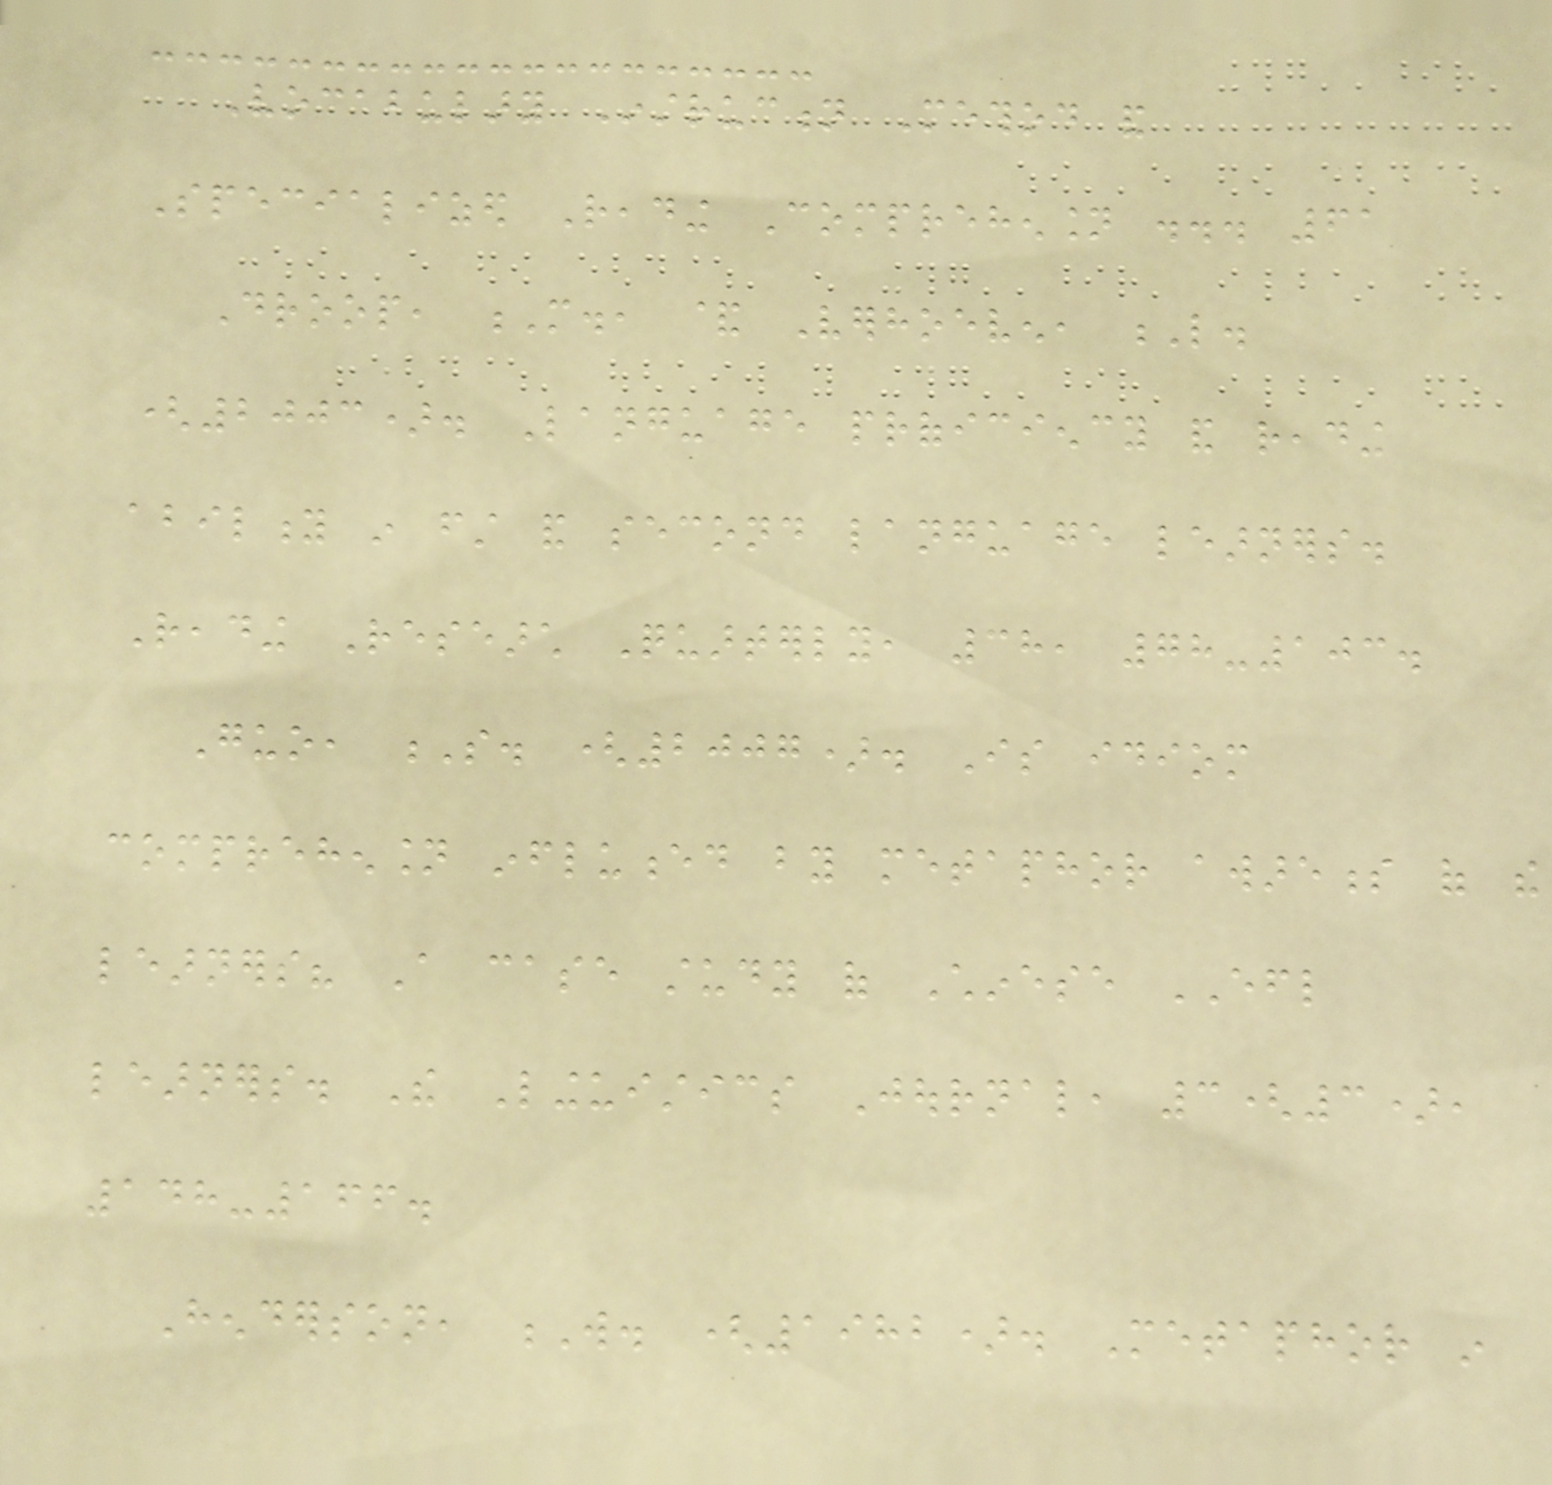Vocabulary Instruction Method and
Specialized Reading Comprehension ... 61
Droop, M., & Verhoeven, L.
(2003). Language proficiency and reading
ability in first and second language learners.
Reading Research Quarterly, 38, 78-103.
Guo, S. (2007). Is idiom
comprehension influenced by metaphor awareness of the
learners? A case study of Chinese EFL
learners. The Linguistics Journal, 3(3),
148-166.
Henderson, W. (1982). Metaphor in
